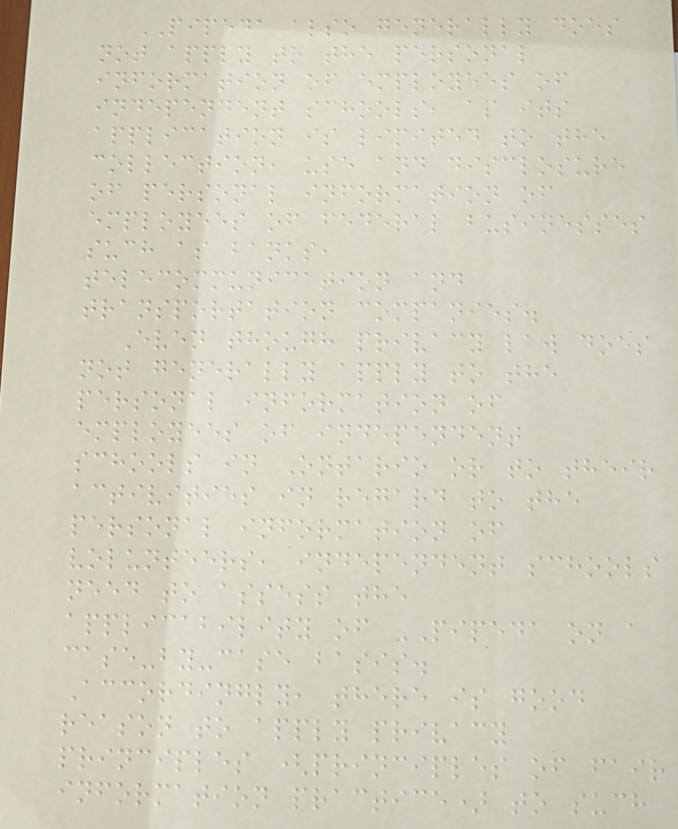PIPEDA also generally does
not apply to the personal
information of employees of
independent schools, as its
application is limited to the
collection, use and disclosure
of personal information of
employees of federal businesses
such as banks,
telecommunication and
transportation companies.
Even though privacy law does
not generally apply to the
personal information of
employees of independent
schools in Ontario or to their
activities in regard to the
personal information of
volunteers, independent schools
need to assess the
applicability of PIPEDA on a
case-by-case basis.
Accordingly, there is good
reason to apply privacy
principles (principles of fair
information practice) to such
